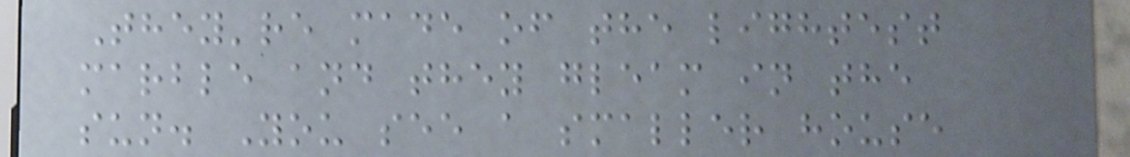They're made of the lightest
marble and they gleam in the
sun. You see a smaller house
